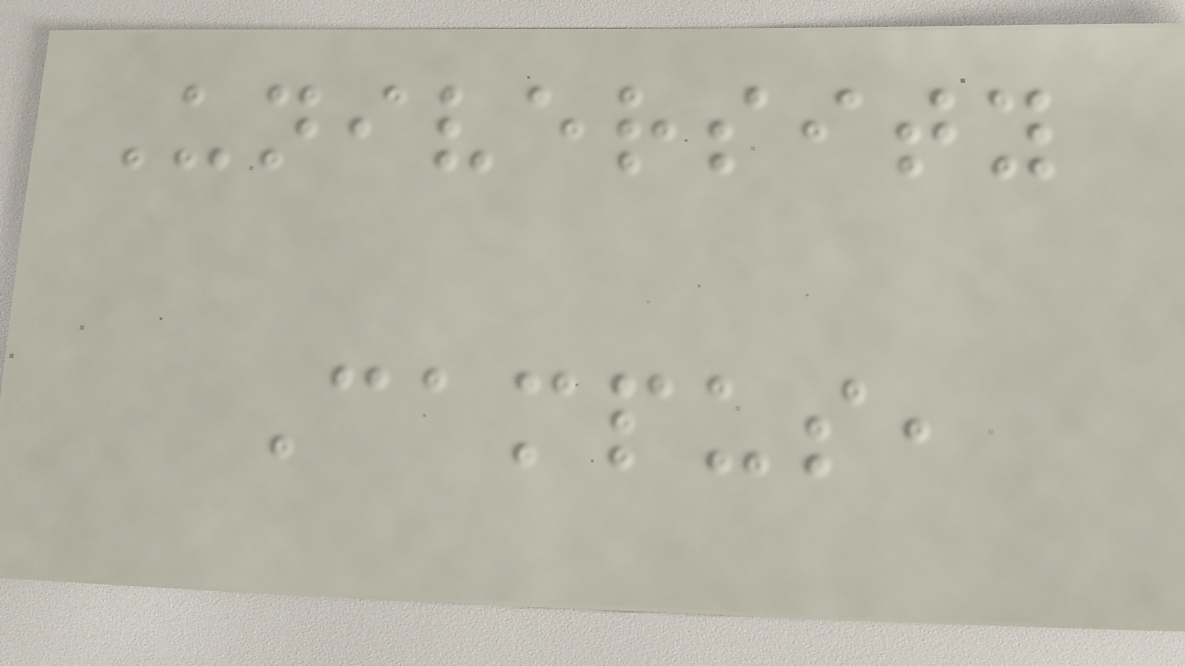University
Campus,
